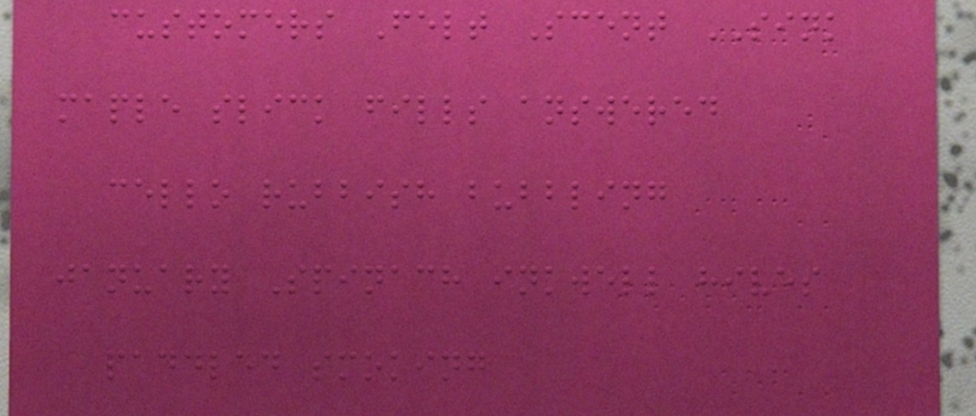customers Felt Scent SINK
maple slick fills answered
cello rubbish bubbling
january Spinach inkwell hives
paddled smoking
